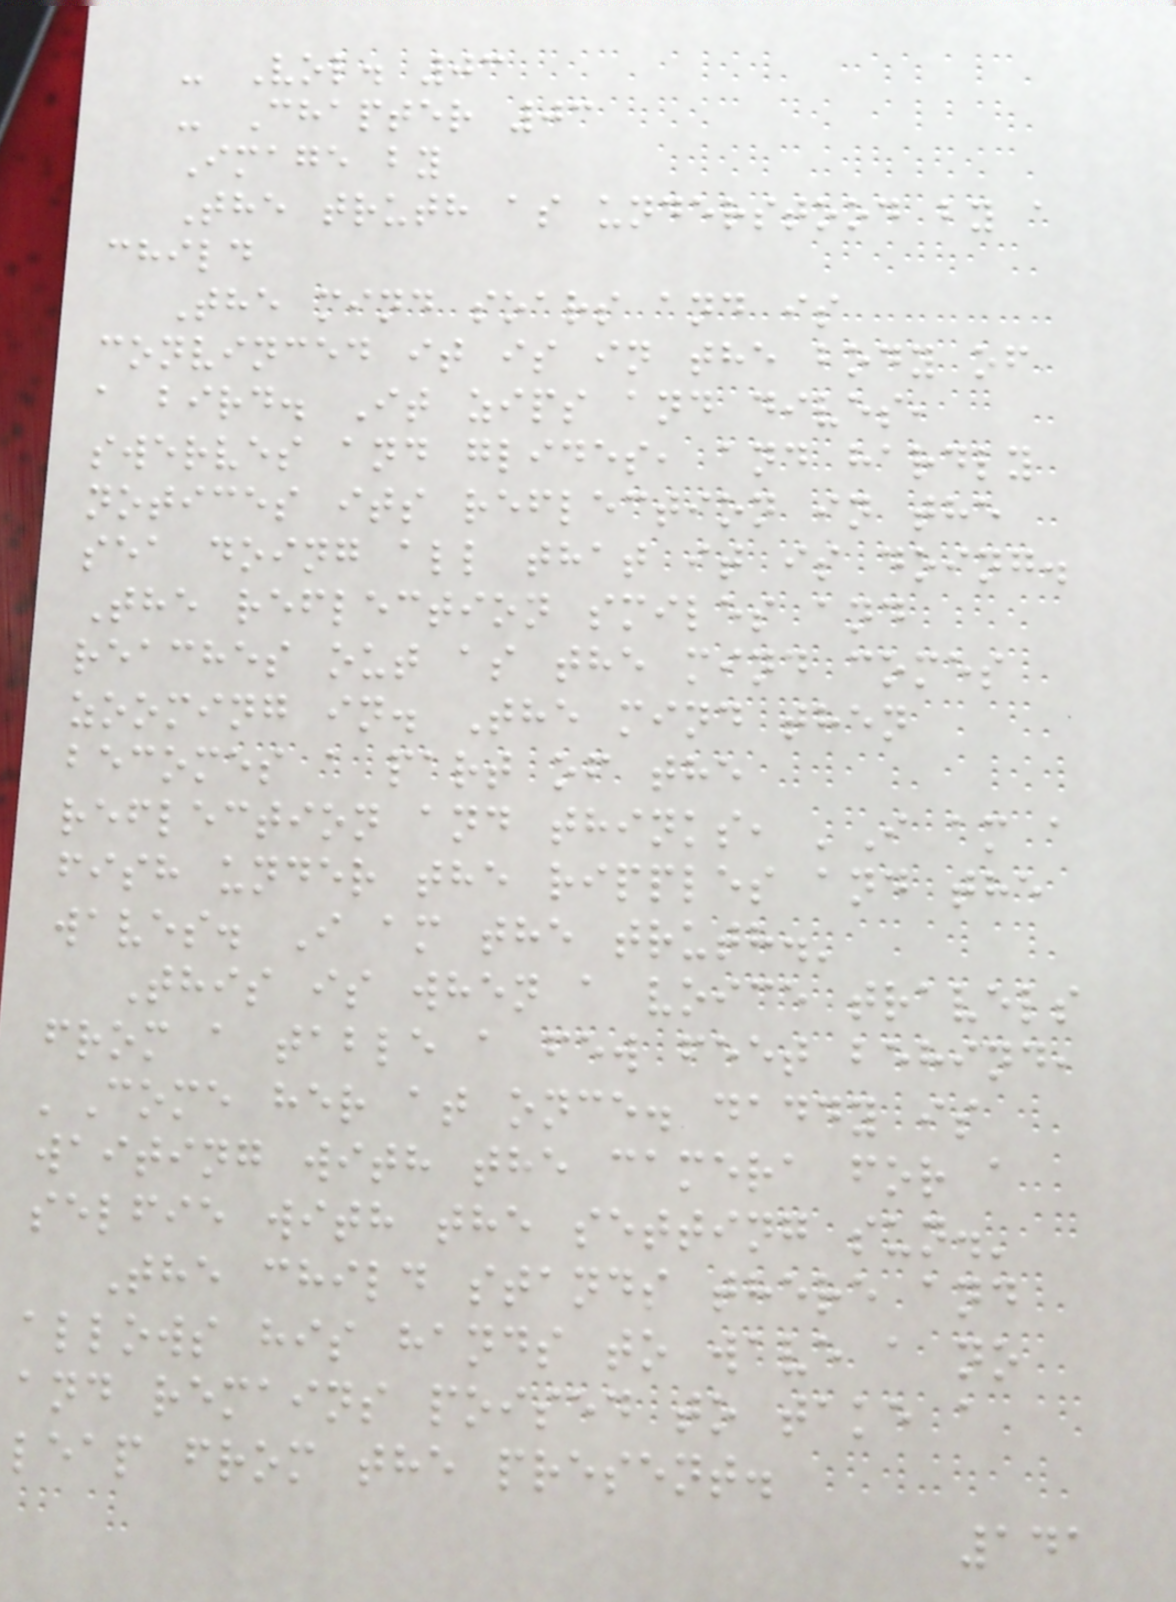- Vol. 03
- Chapter 03
Image by
The truth as understood by a
child
The mind soars and is
convinced it is in the body of
a bird. It zips and dives,
swerves and glides, and hardly
notices its reflection in the
sea doing all that it is doing.
The reflection smiles and
reaches out as the mind comes
zooming in. The mind then
becomes a part of the
reflection and thinks, 'I am a
fish under the ripples and the
waves. I am the truth.'
This is when a voice travels
from a table a few feet behind,
'Come her at once. daddy is
waiting with the camera for a
selfie with the setting sun.'
The child stands there and
allows his hands to wave a no
and remains poised to take a
leap from the present.
141
